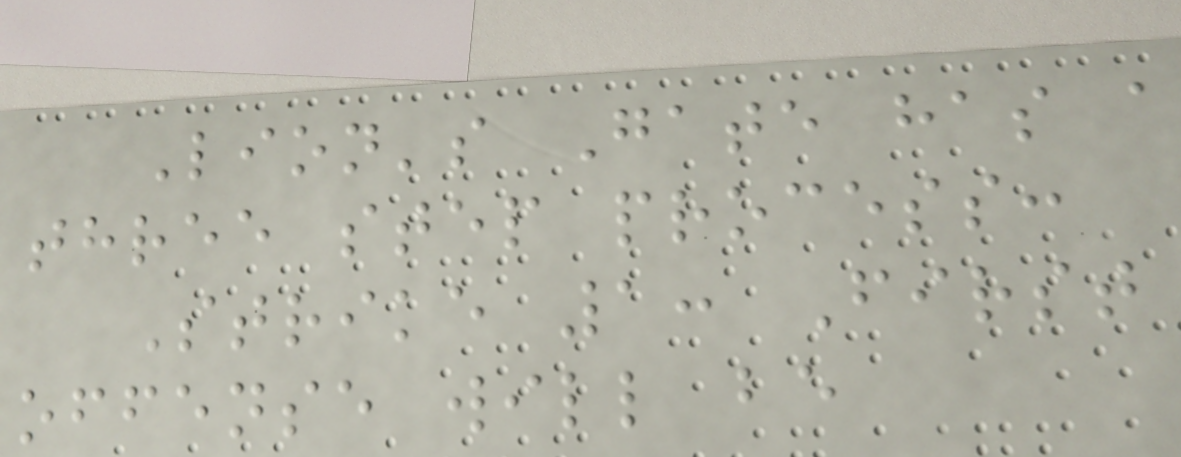Lion's Gate has a
three step process:
Strike 1: First
offense will be
